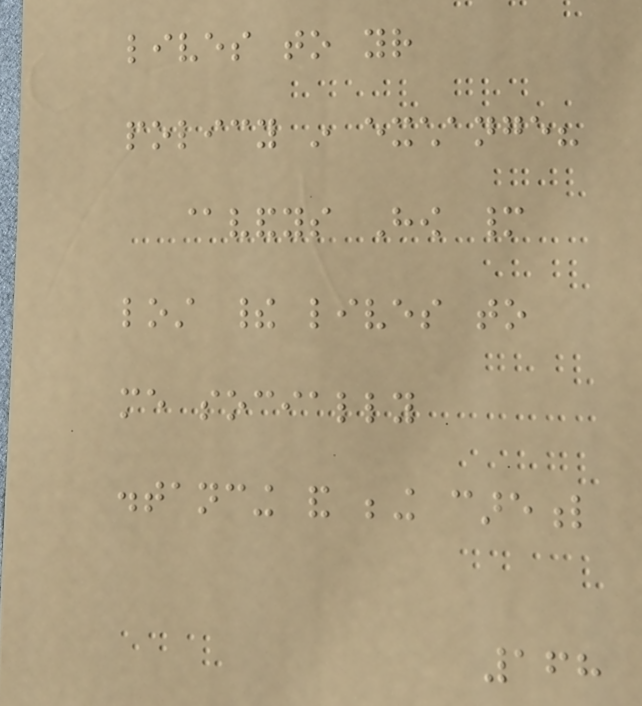lives to your
policy in exchange?
@vandys How many
lost their lives to
me socially
distancing and being careful
168
